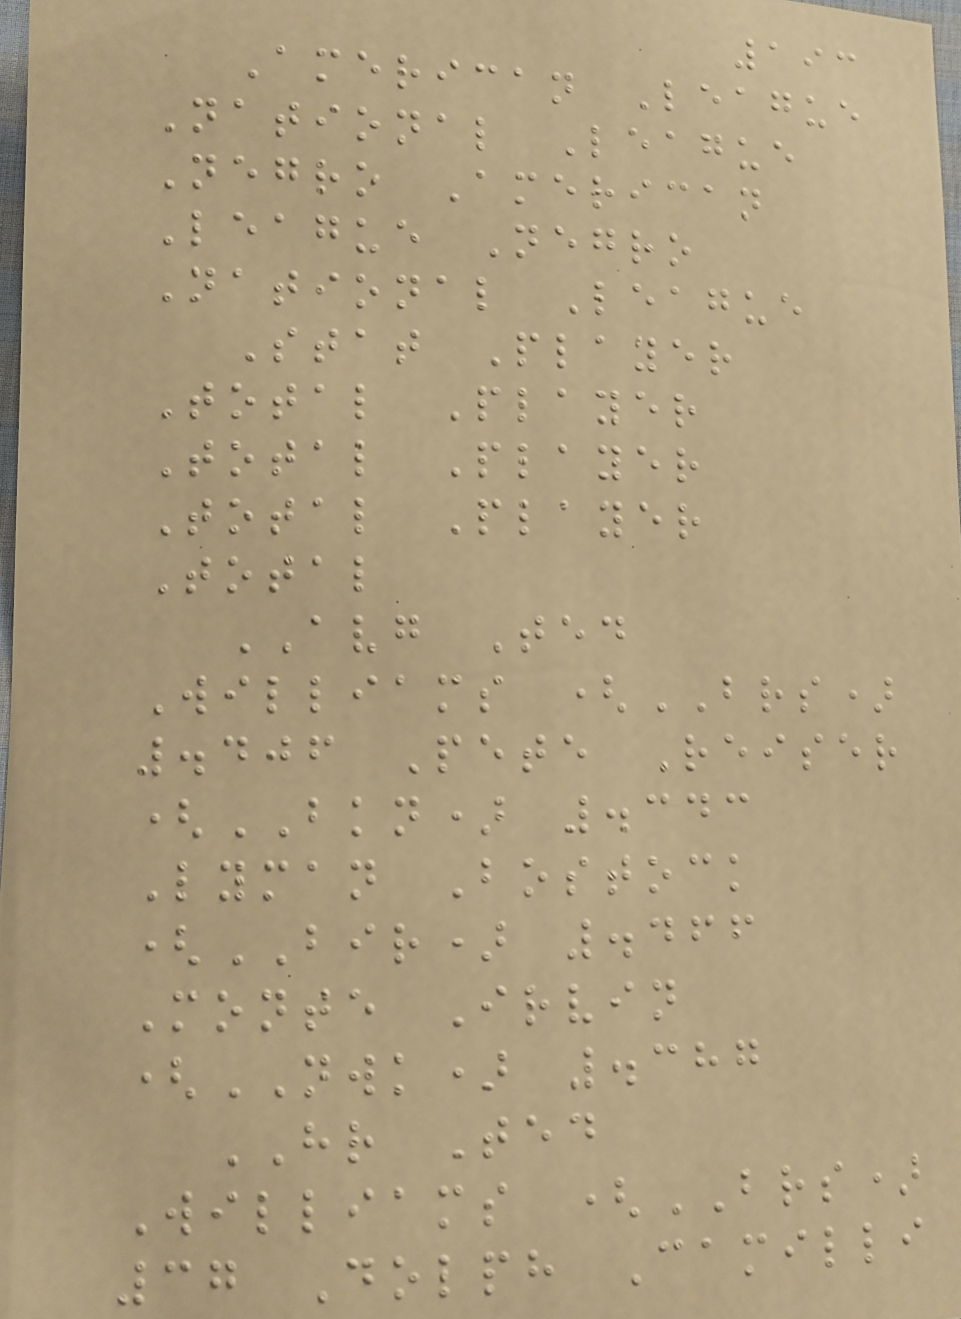193
American League
National League
Negro American
League Negro
National League
Stat Player
Total Player
Total Player
Total Player
Total
AVG Ted
Williams (BRS)
.406 Pete Reiser
(BKN) .343
Lyman Bostock
(BIR) .466
Monte Irvin
(NWK) .387
HR Ted
Williams (BRS)
37 Dolph Camilli
